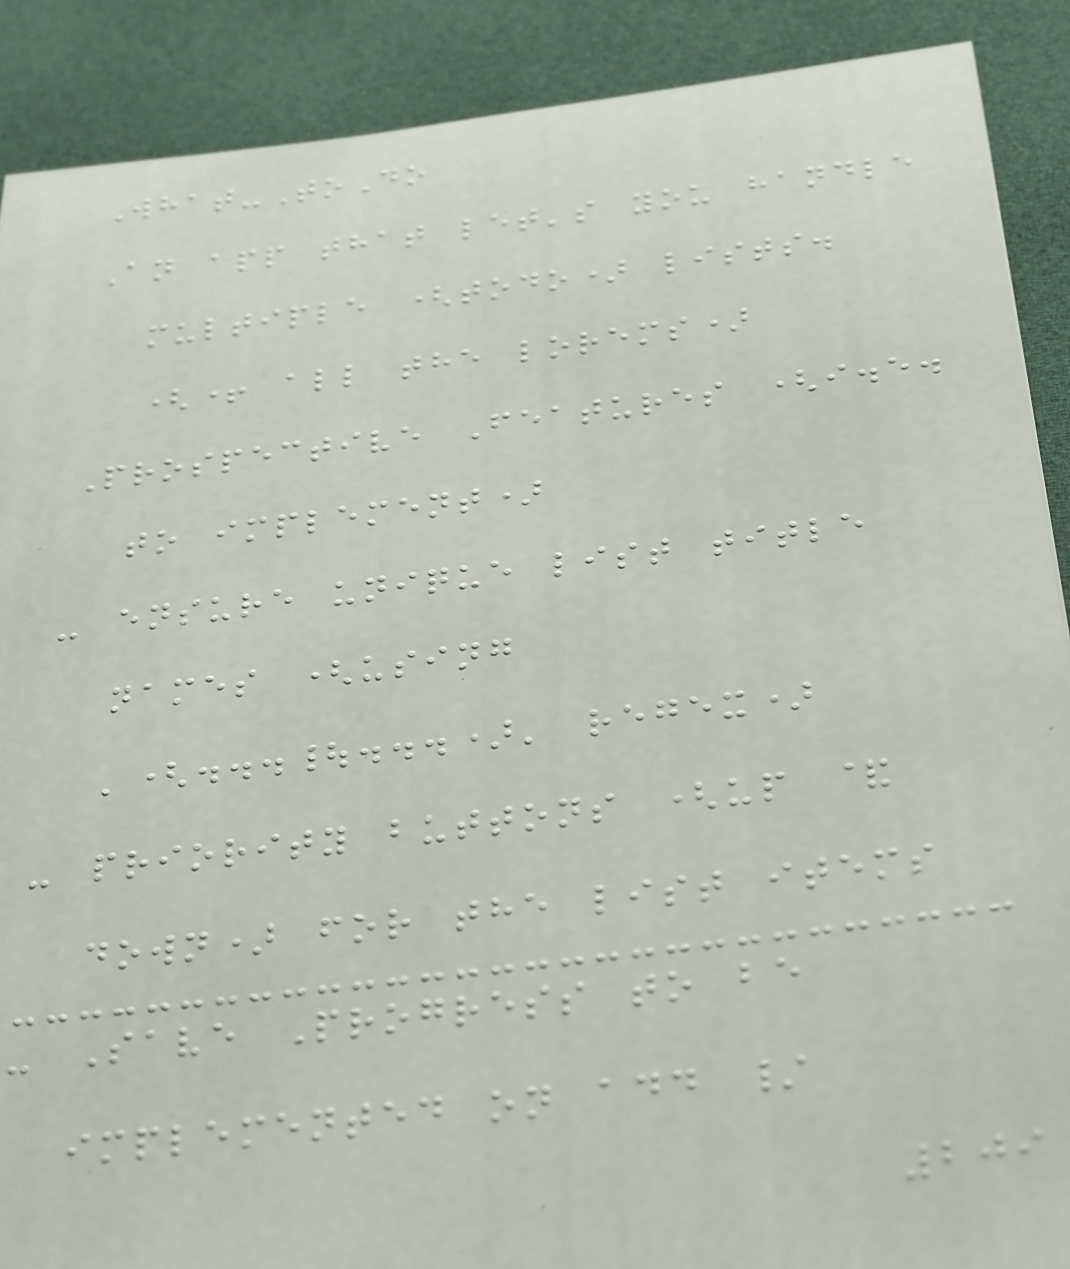What-ToDo
An app that let's you handle
multiple (todo) lists.
(+ all the lorems)
Prospective Features (i.e.
to implement)
- ensure unique list title
names (using
'(...|...)' regex)
- priority buttons (up &
down) for the list items
- Save Progress to be
implemented on add /
209
